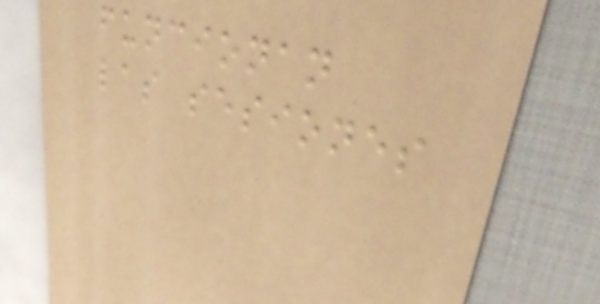funcionan
las sesiones
